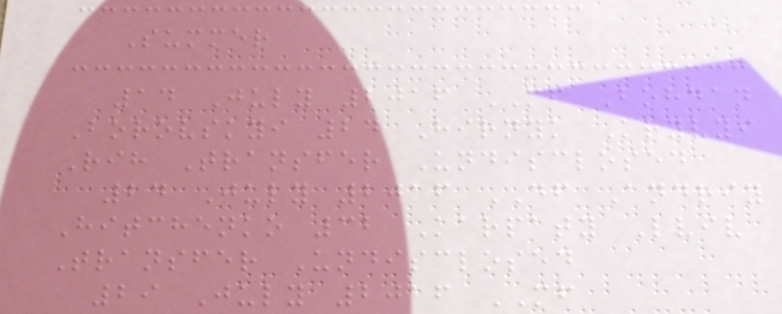Summer
14 July 2016 MF Bohdan
Borovskyi 24 Hirnyk Kryvyi
Rih Transfer Undisclosed
24 July 2016 DF Andriy
Hitchenko 32 Karpaty Lviv
Transfer Undisclosed
29 July 2016 MF
